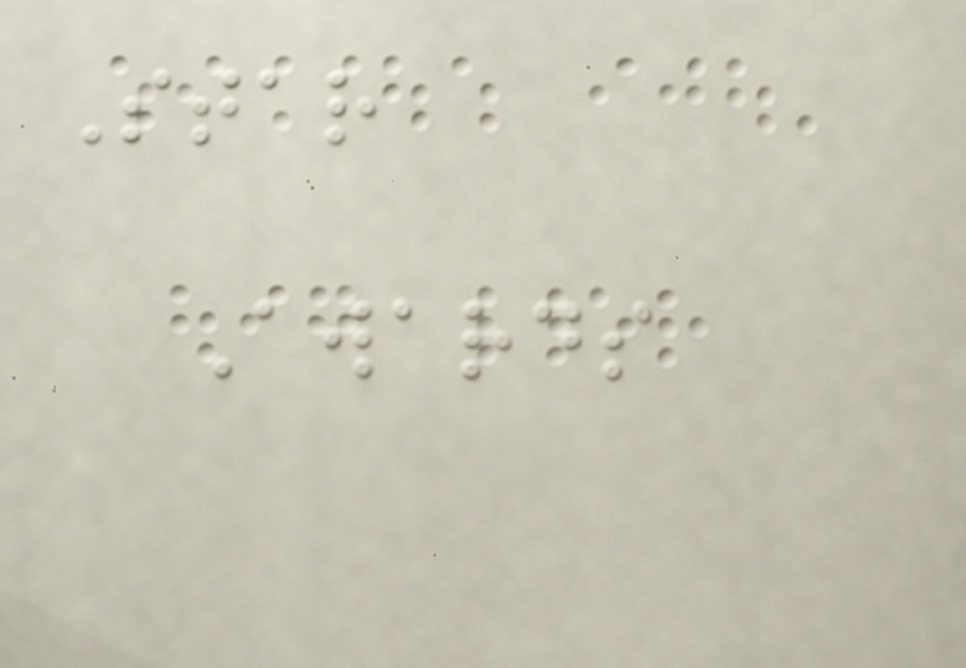Star
Awards
